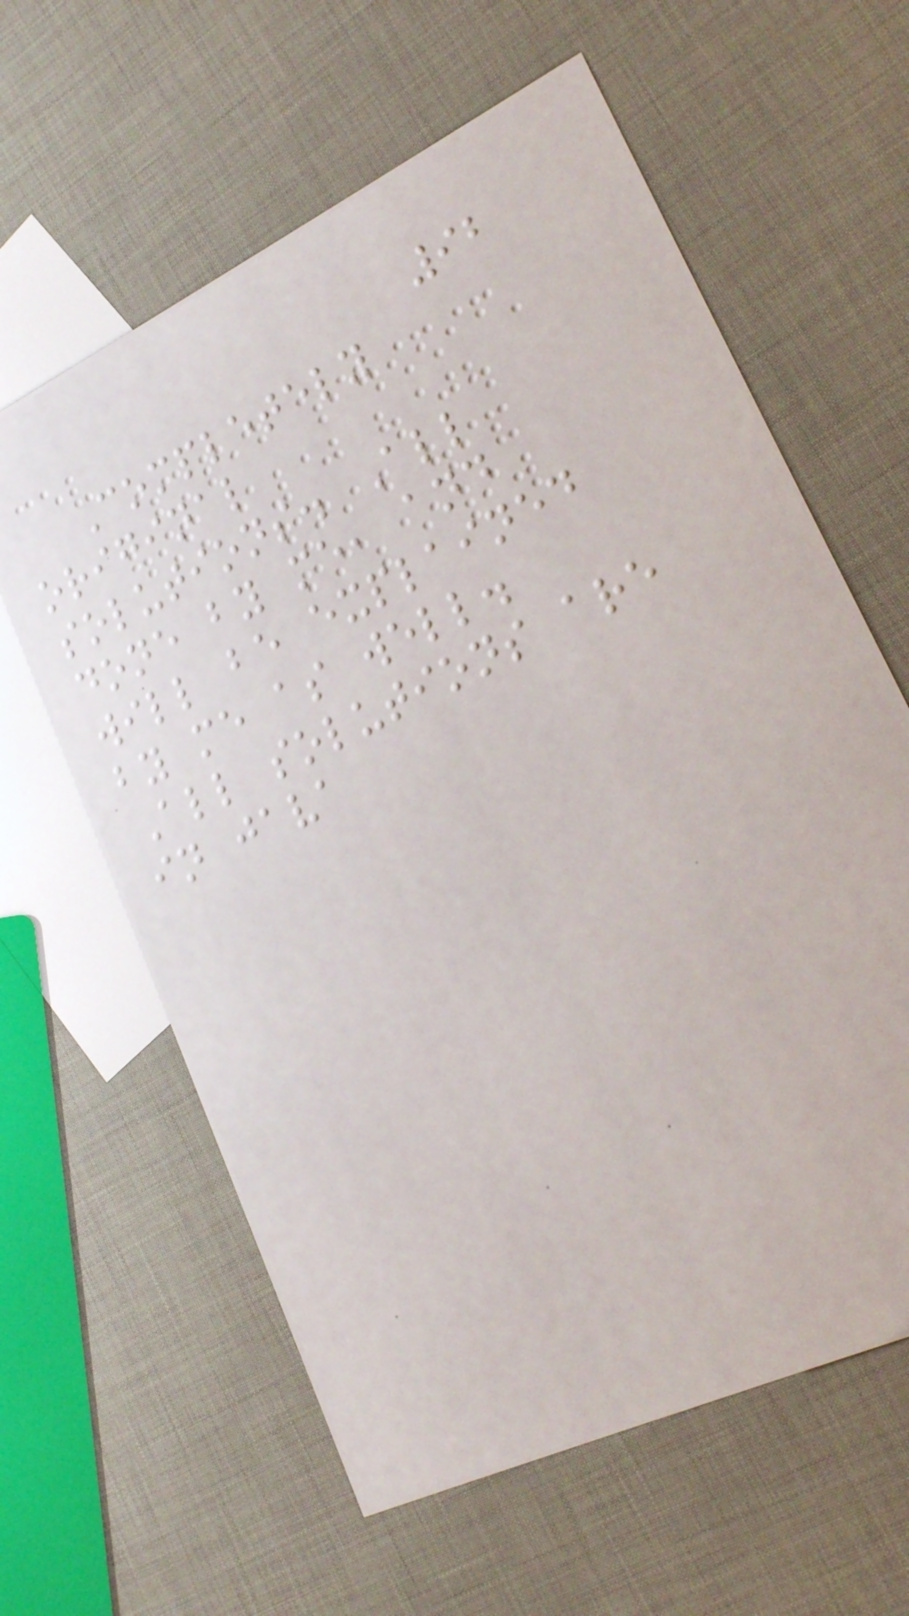92
Completely
original
solutions. All
done by me, and
will be explained
by me as well.
All solutions are
in java
